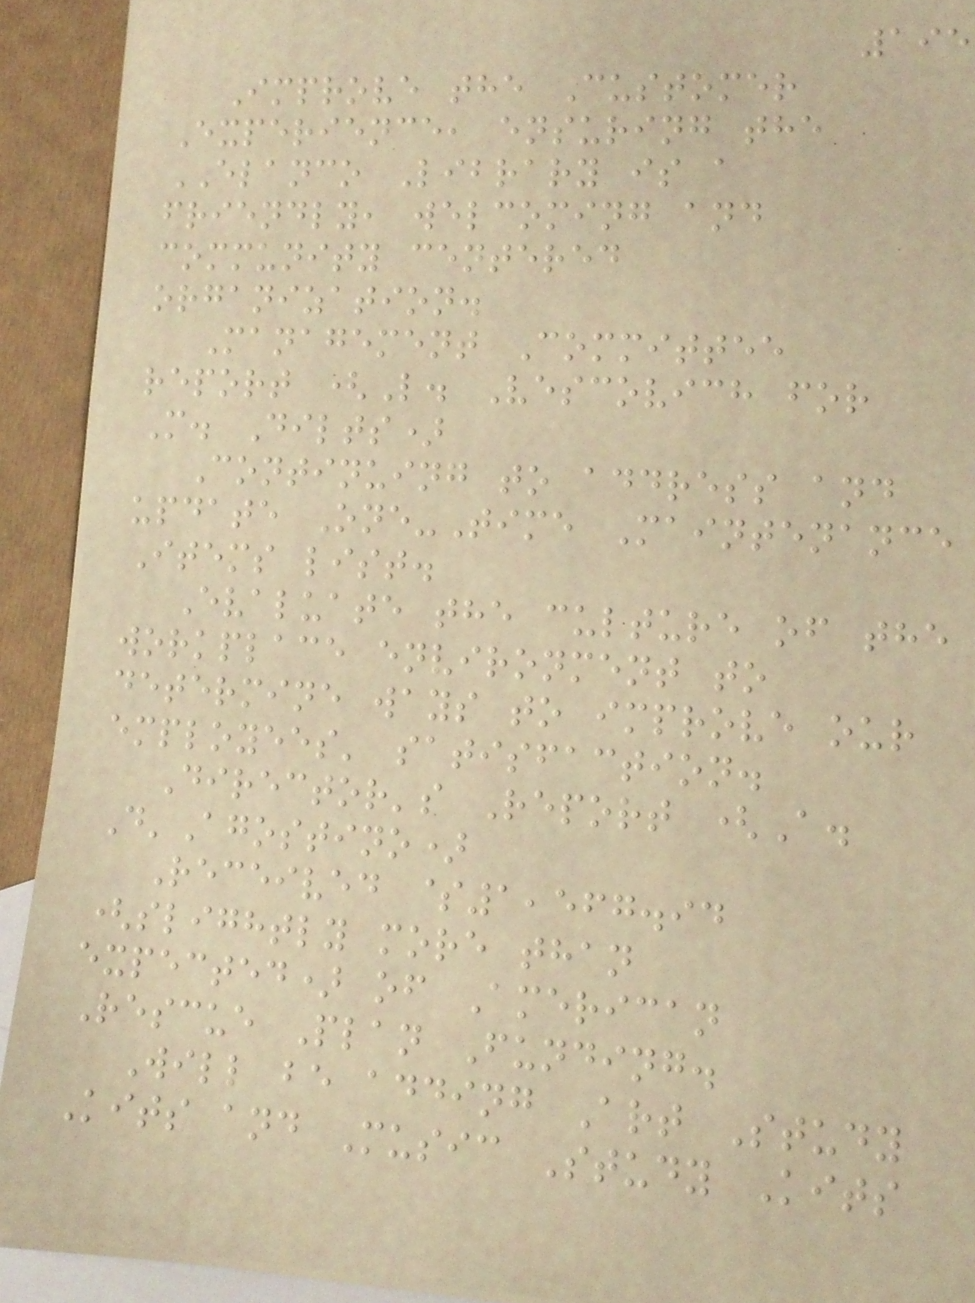195
Improve the Customer
Experience, ensuring the
ELANCO Library is a
friendly, welcoming and
community centered
organization.
Management Committee
report (L. Vescovich for
M. Dilts)
Continuing to address and
update One-Time Maintenance
Items list.
Evaluate the culture of the
workplace environment to
determine ways to improve our
employees' satisfaction.
Director's Report (A.
D'Agostino)
Received $1,567.94
(slightly more than
expected) of American
Rescue Plan Funding.
Will be adding Art Study
Kits and Music Study Kits
